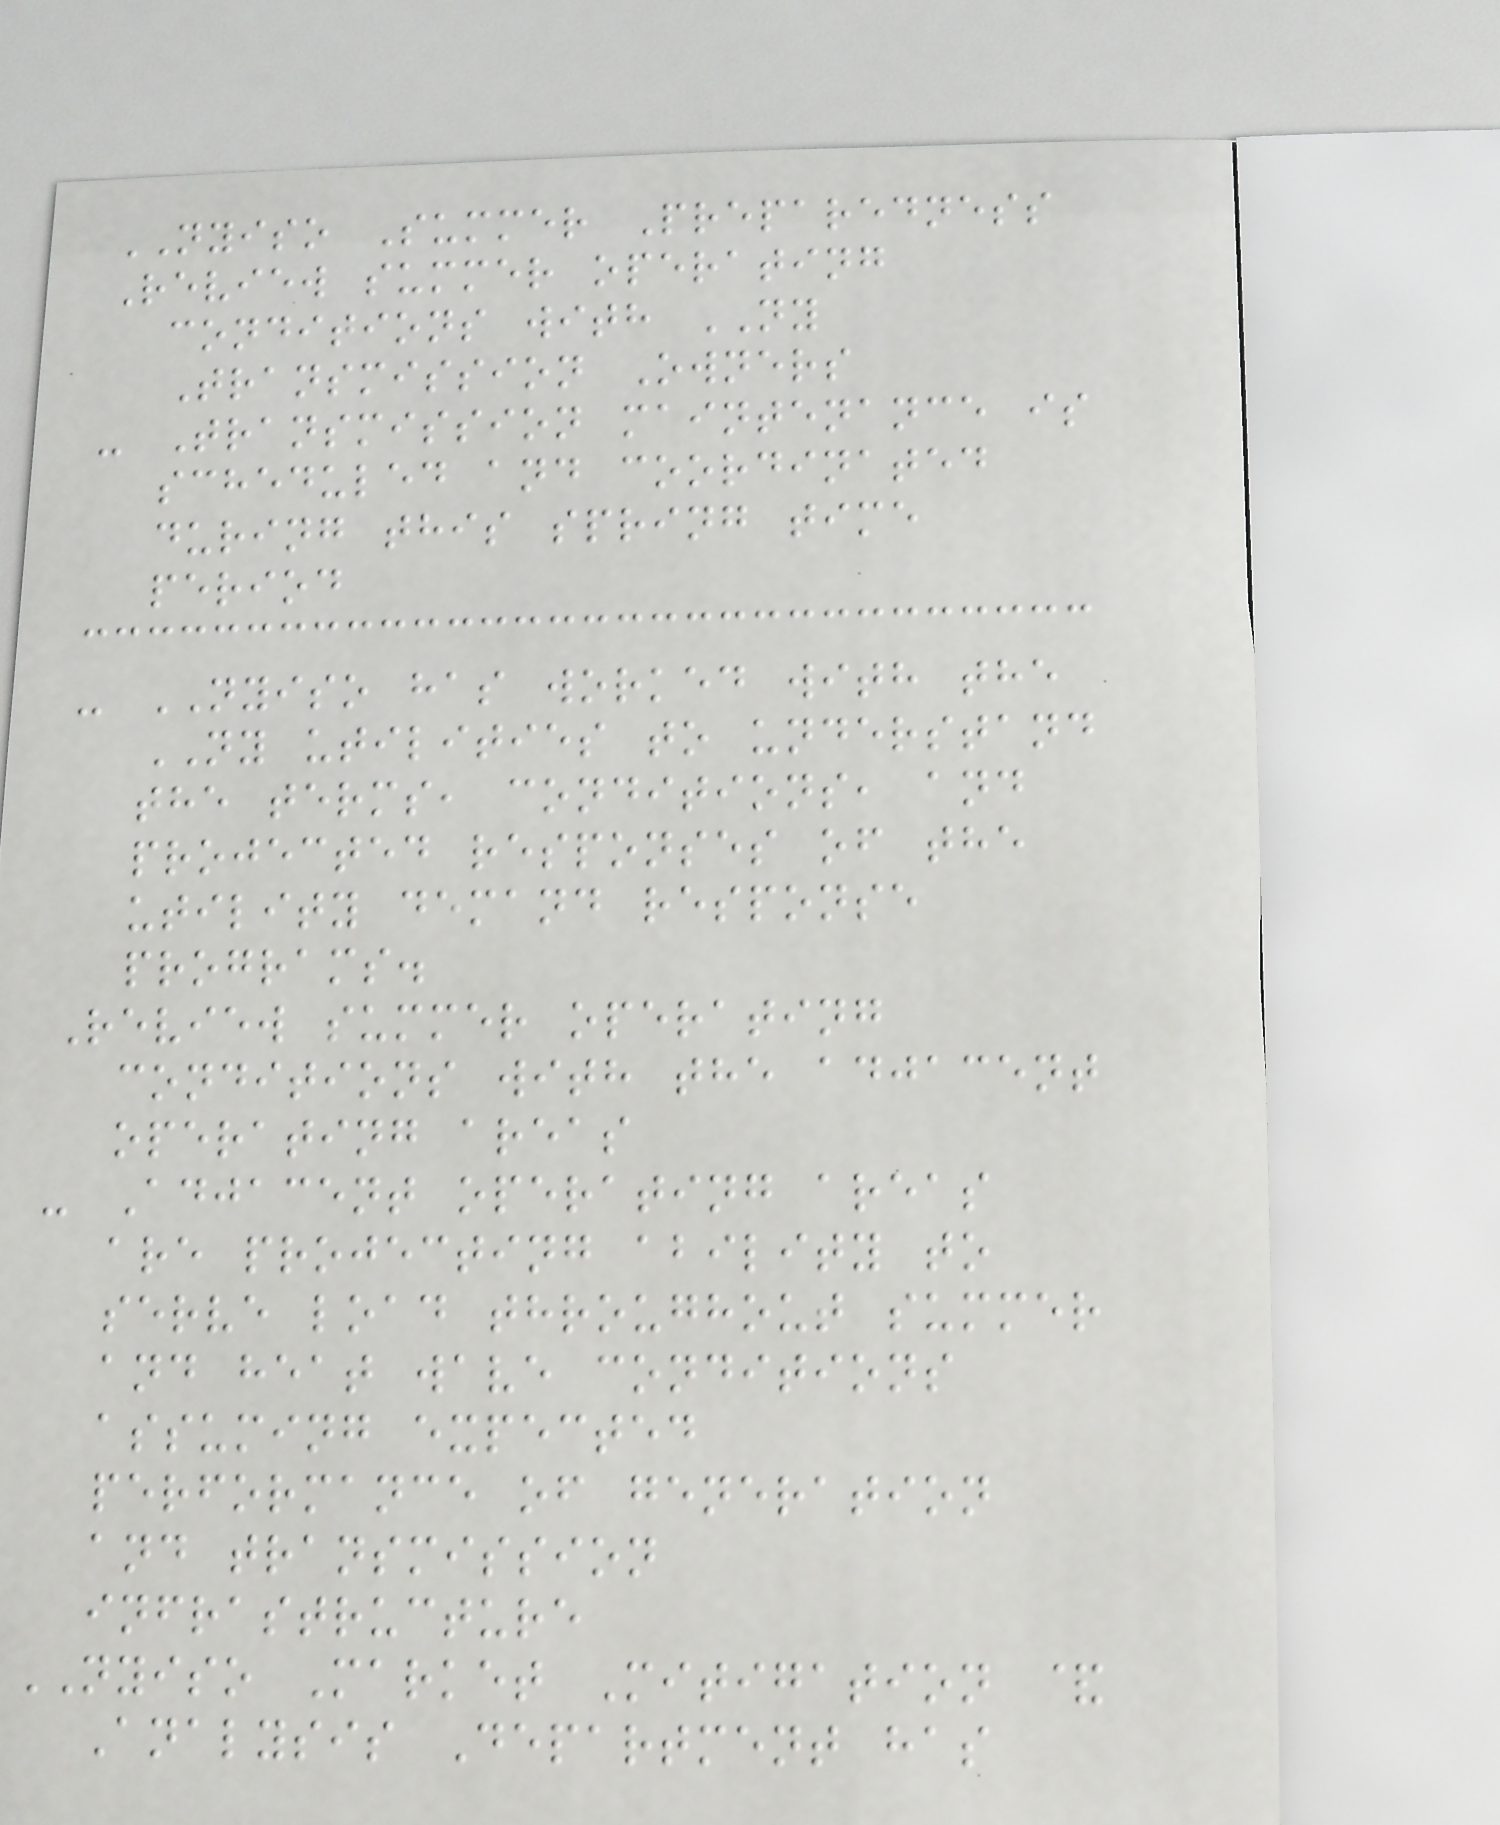NYISO Summer Preparedness
Review summer operating
conditions with NY
Transmission Owners
- Transmission maintenance is
scheduled and coordinated
during this spring time
period
- NYISO has worked with the
NY utilities to understand
the terms, conditions, and
projected responses of the
utility demand response
programs.
Review summer operating
conditions with the adjacent
operating areas
- Adjacent operating areas
are projecting ability to
serve load throughout summer
and heat wave conditions
assuming expected
performance of generation
and transmission
infrastructure
NYISO Market Mitigation &
Analysis Department has
